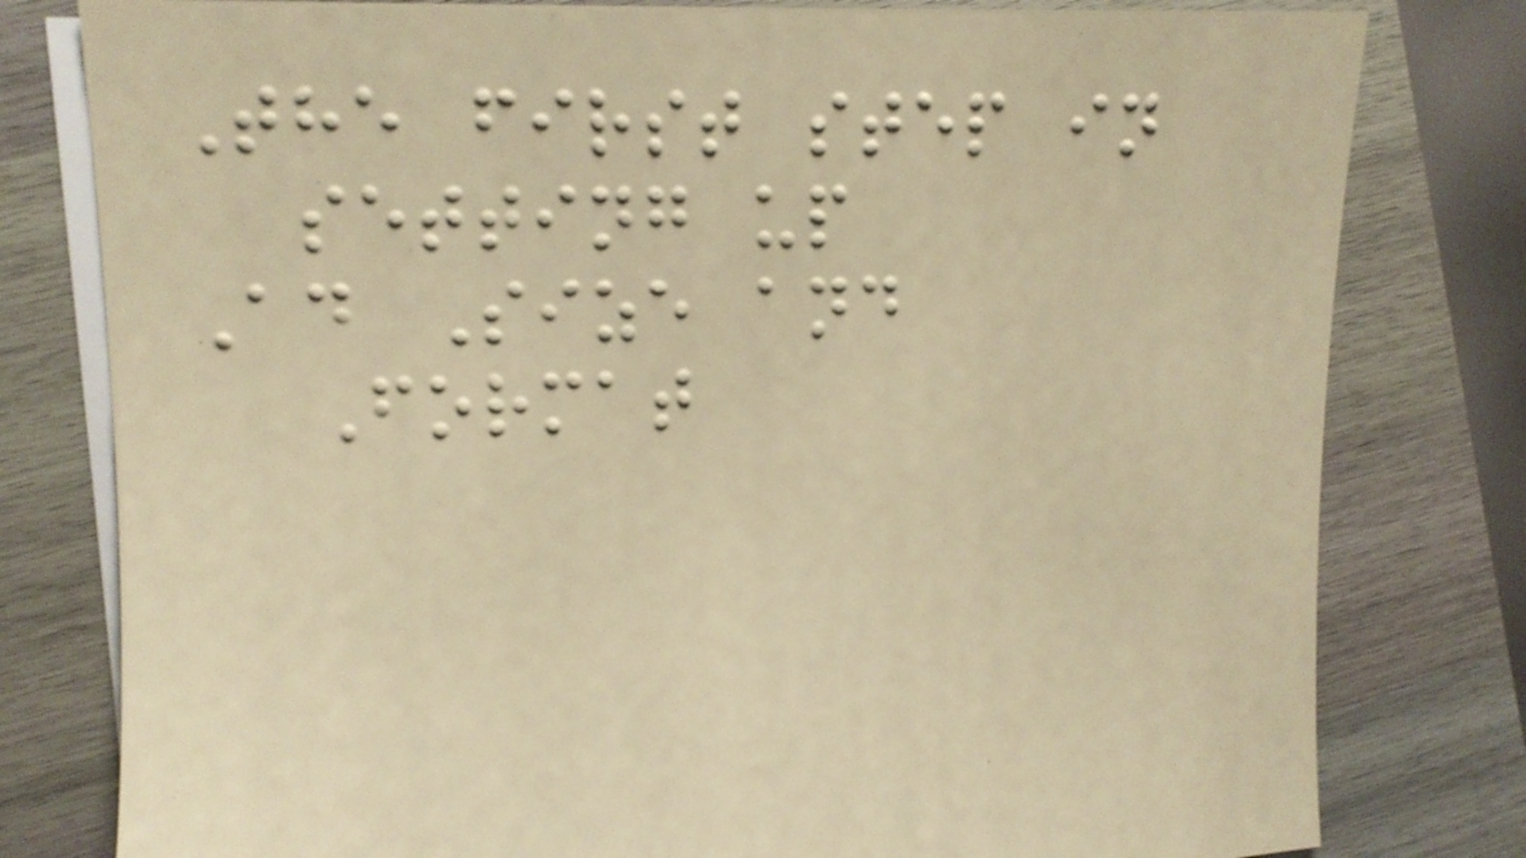The first step in
setting up
Ad Size and
Format
